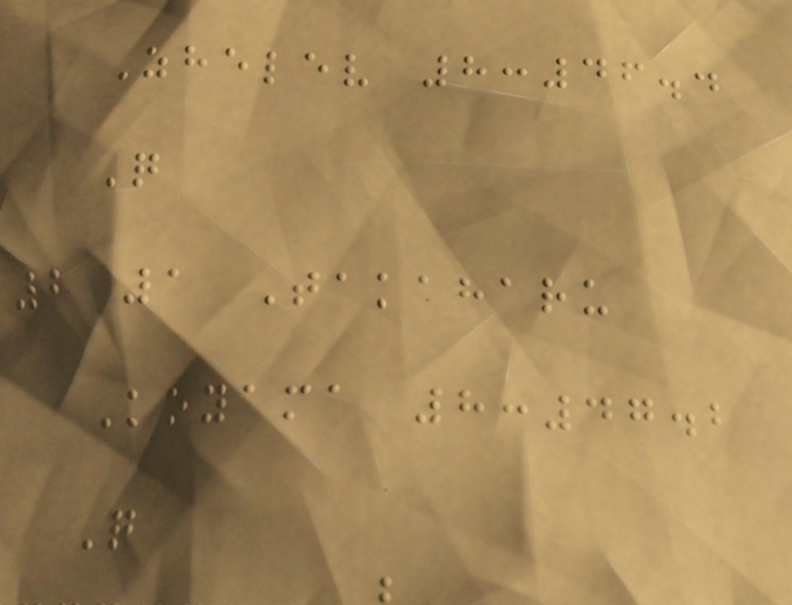Zhelev 8:46.4
Q
2 1 Takaharu
Koyama 8:47.2
Q
